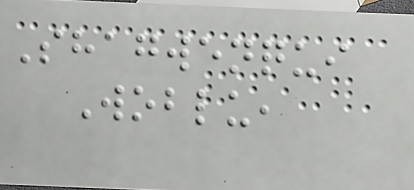Shagwenqui
Woblu,
